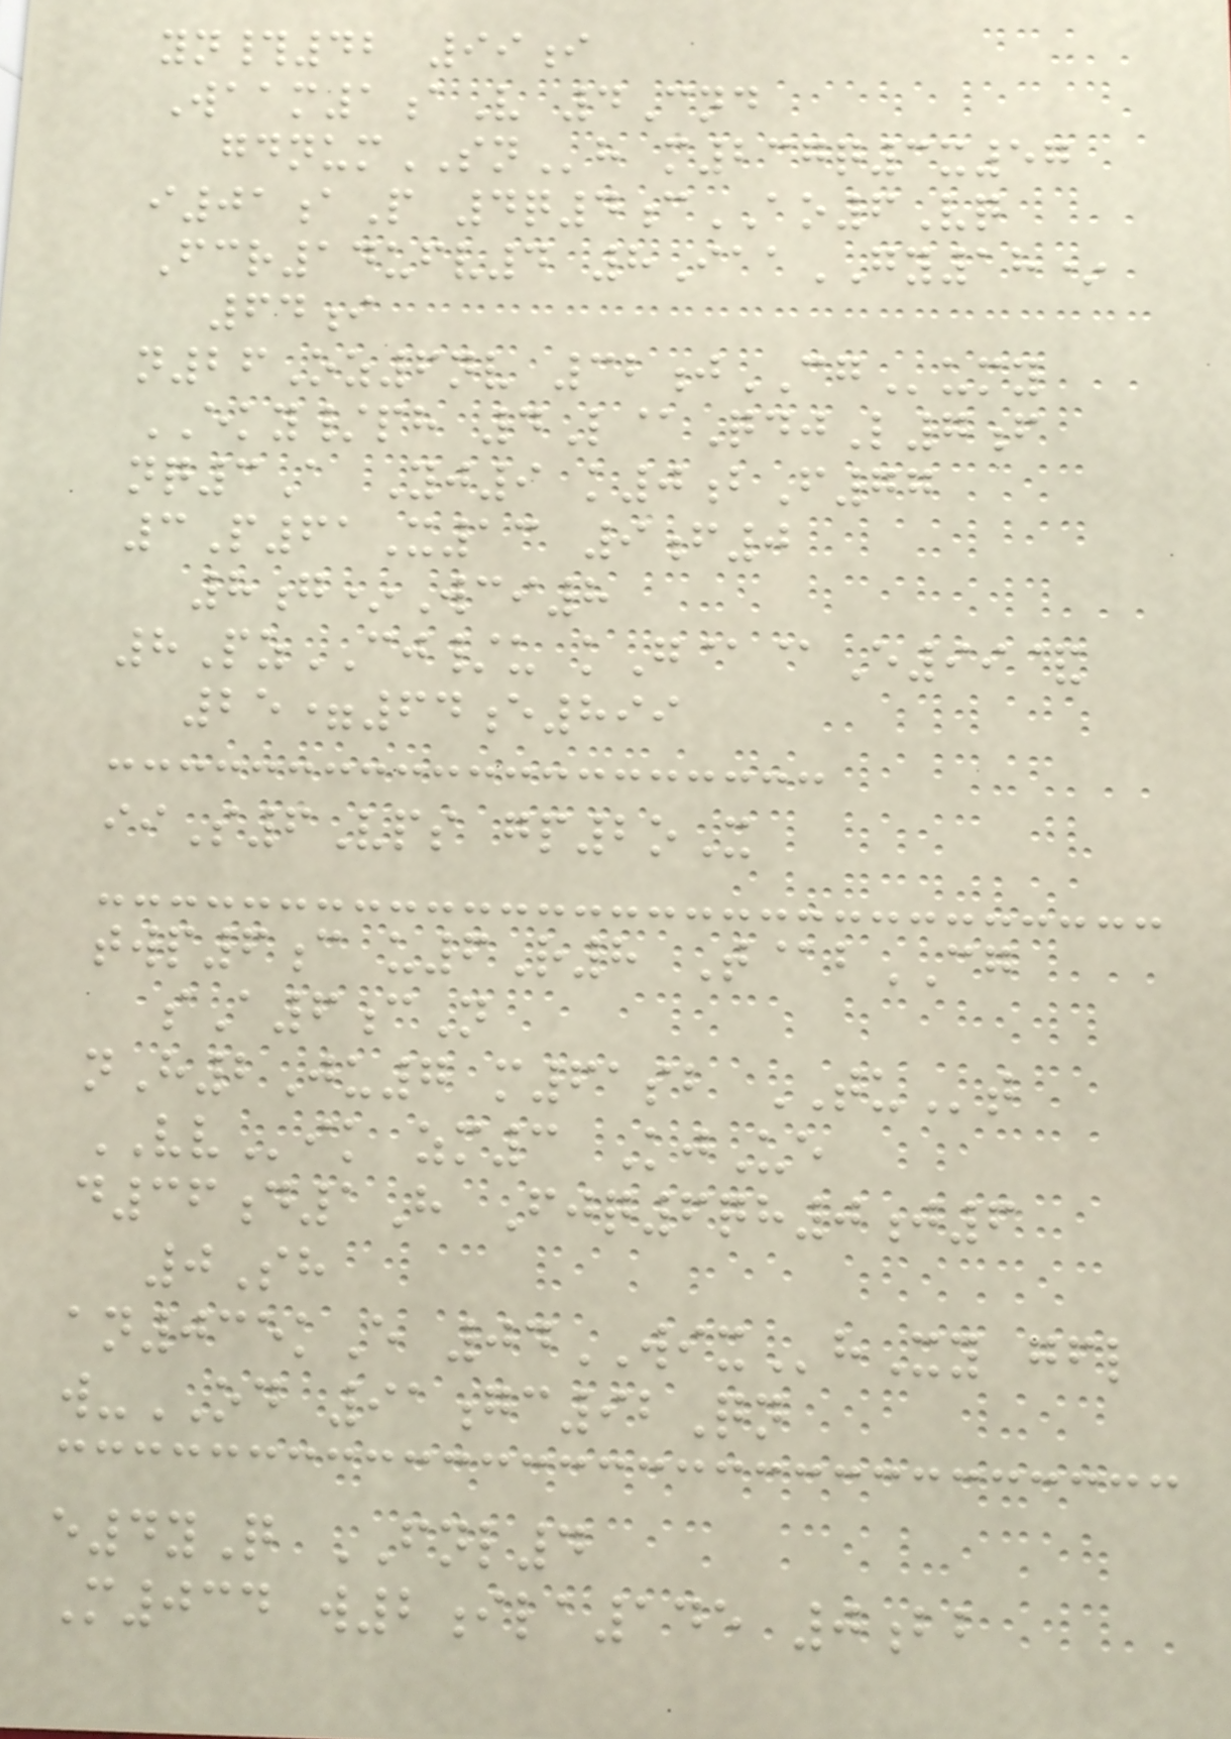yn#42 99i
Waam1aV 4Cnd
gdnumSNh m237q3x57
i01aP 4q4cAO6Vq
Fcr14ufv4 8IaaGY18*
64i
n26Oz6nv 32jCGumy
EKY/ph 4L@QdjL7f
nq3A Yj9 k0bF77
3P61X13 9f0
8g*Wci8
8PzCJ/u kG@@E99&
25=64e899
iiS6Vps gp2oX
twp6c u6R8 T@bCG
sA6cN
nH2Ju7 m61sb TUt
VVik zm3 KjUe
d36d1H Fjq6qh0j6
0Sh
an035kE 04WIXhXy gfl
w-OD 91gc92Qn
e4yQ FNL4
M034 w2ila145 0bb
